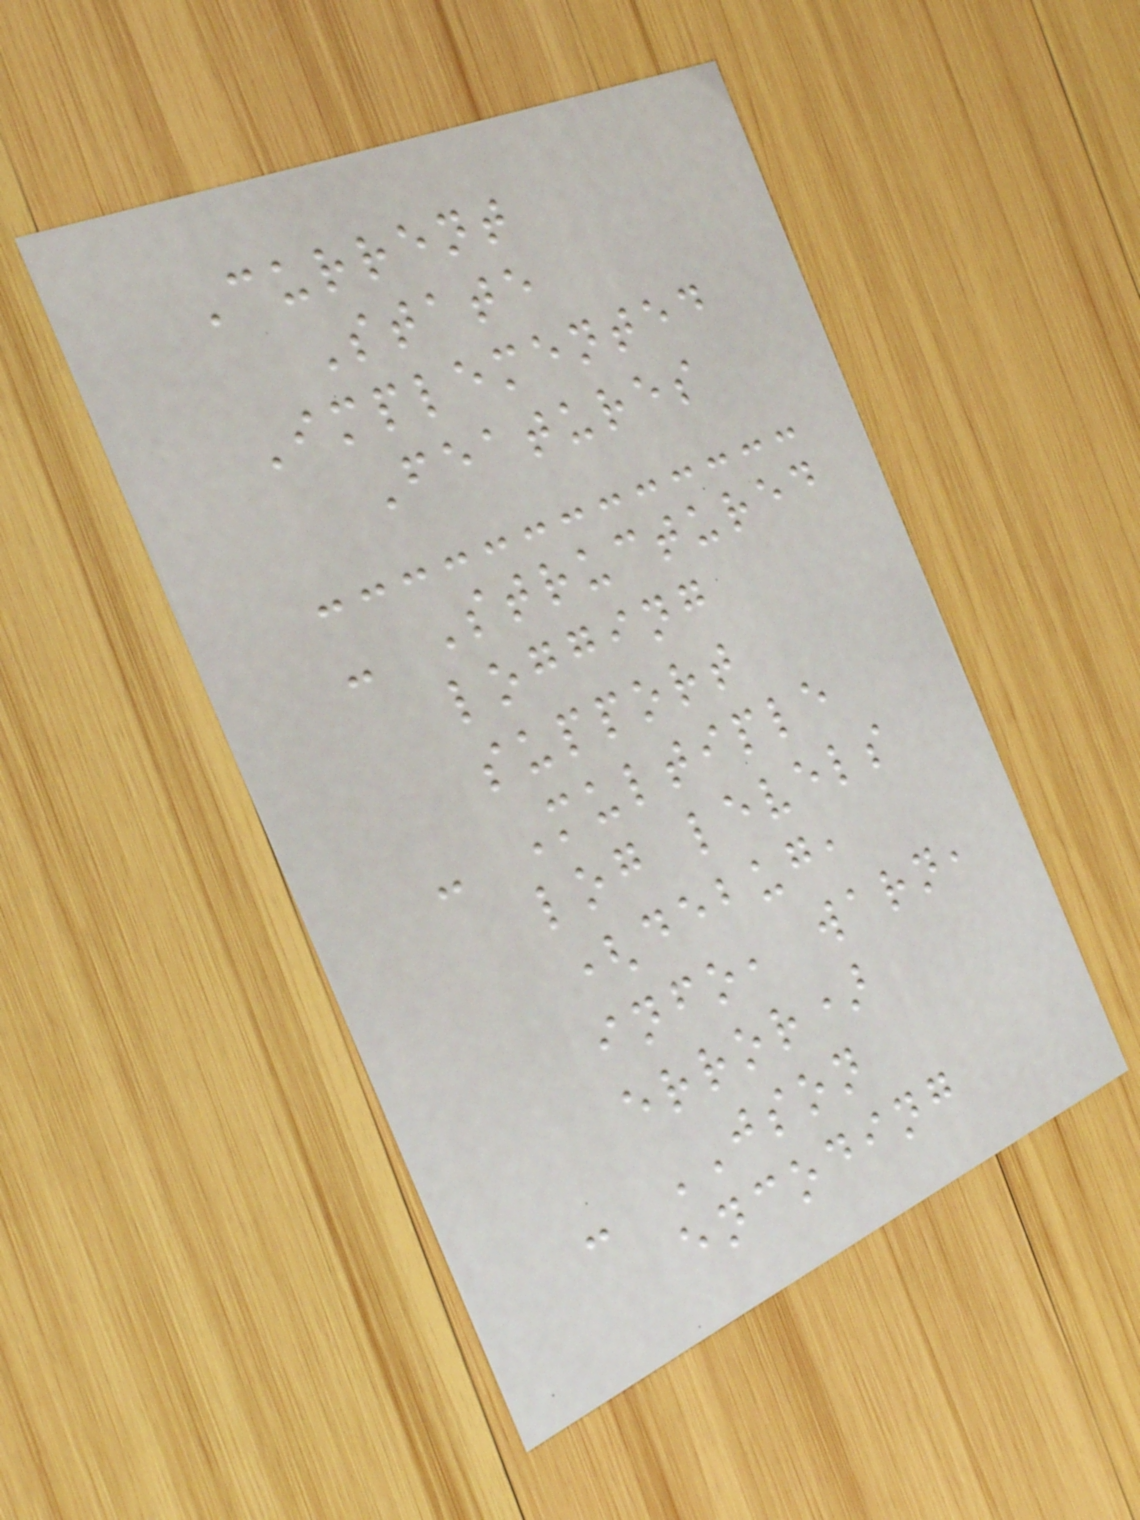Current
State
Implemented
Features
- Structured
logging
support
- Multiple
log levels
(debug,
info, warn,
error)
- JSON
encoding
